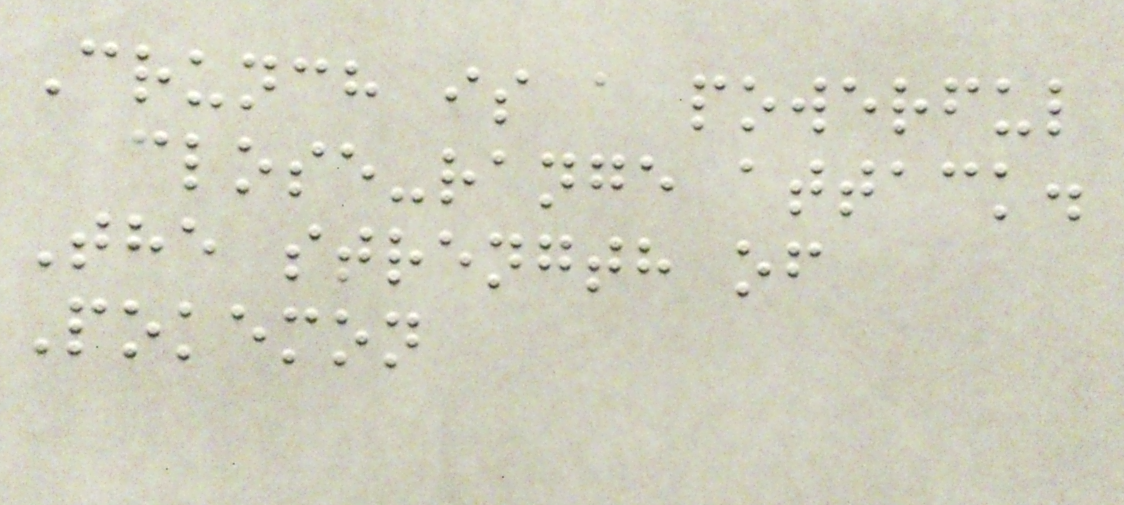Crunch is a powerful
close-range attack.
The strength of
Pokemon
